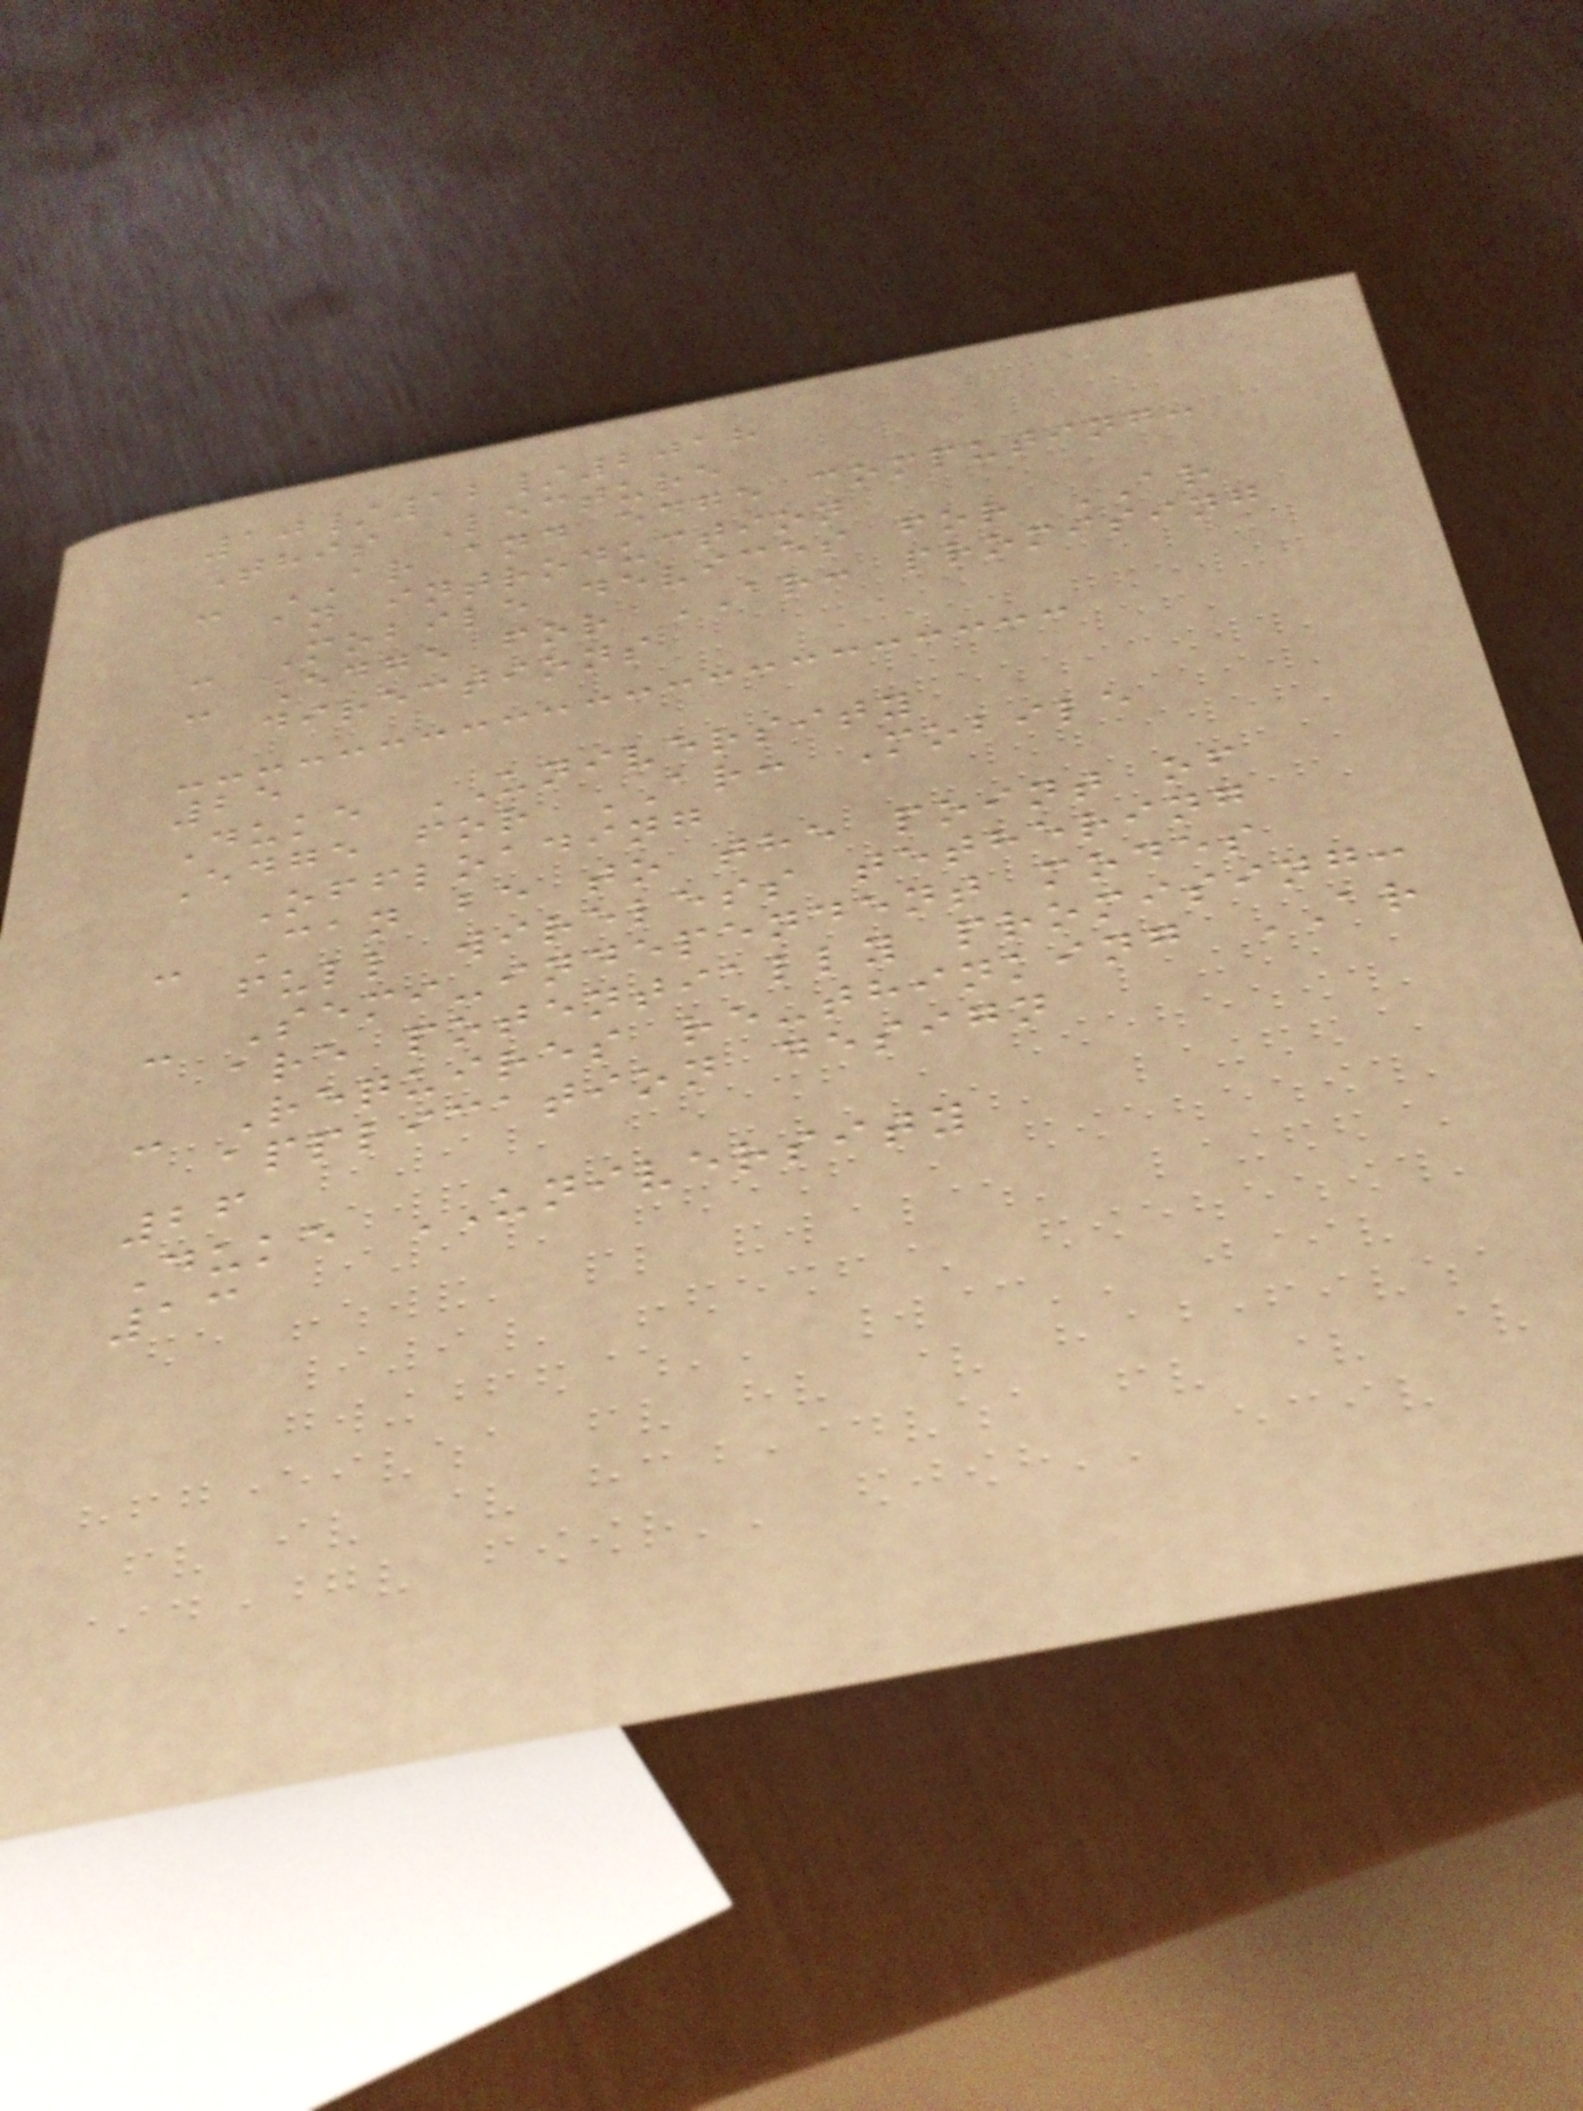10/12/2018
This Lecture
- AR and edge computing:
an introduction
- Mobile devices for AR
- Edge for AR: promising
directions
25
Duke UNIVERSITY
Edge for AR: Mobile
Offloading
- Can be to the point of
full wireless tethering
- Semi-independent modes
are potentially promising:
- Requires re-thinking AR
application design
26
Duke UNIVERSITY
13
